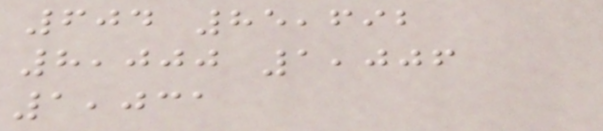604 85,692
8,000 1,006
1,031
